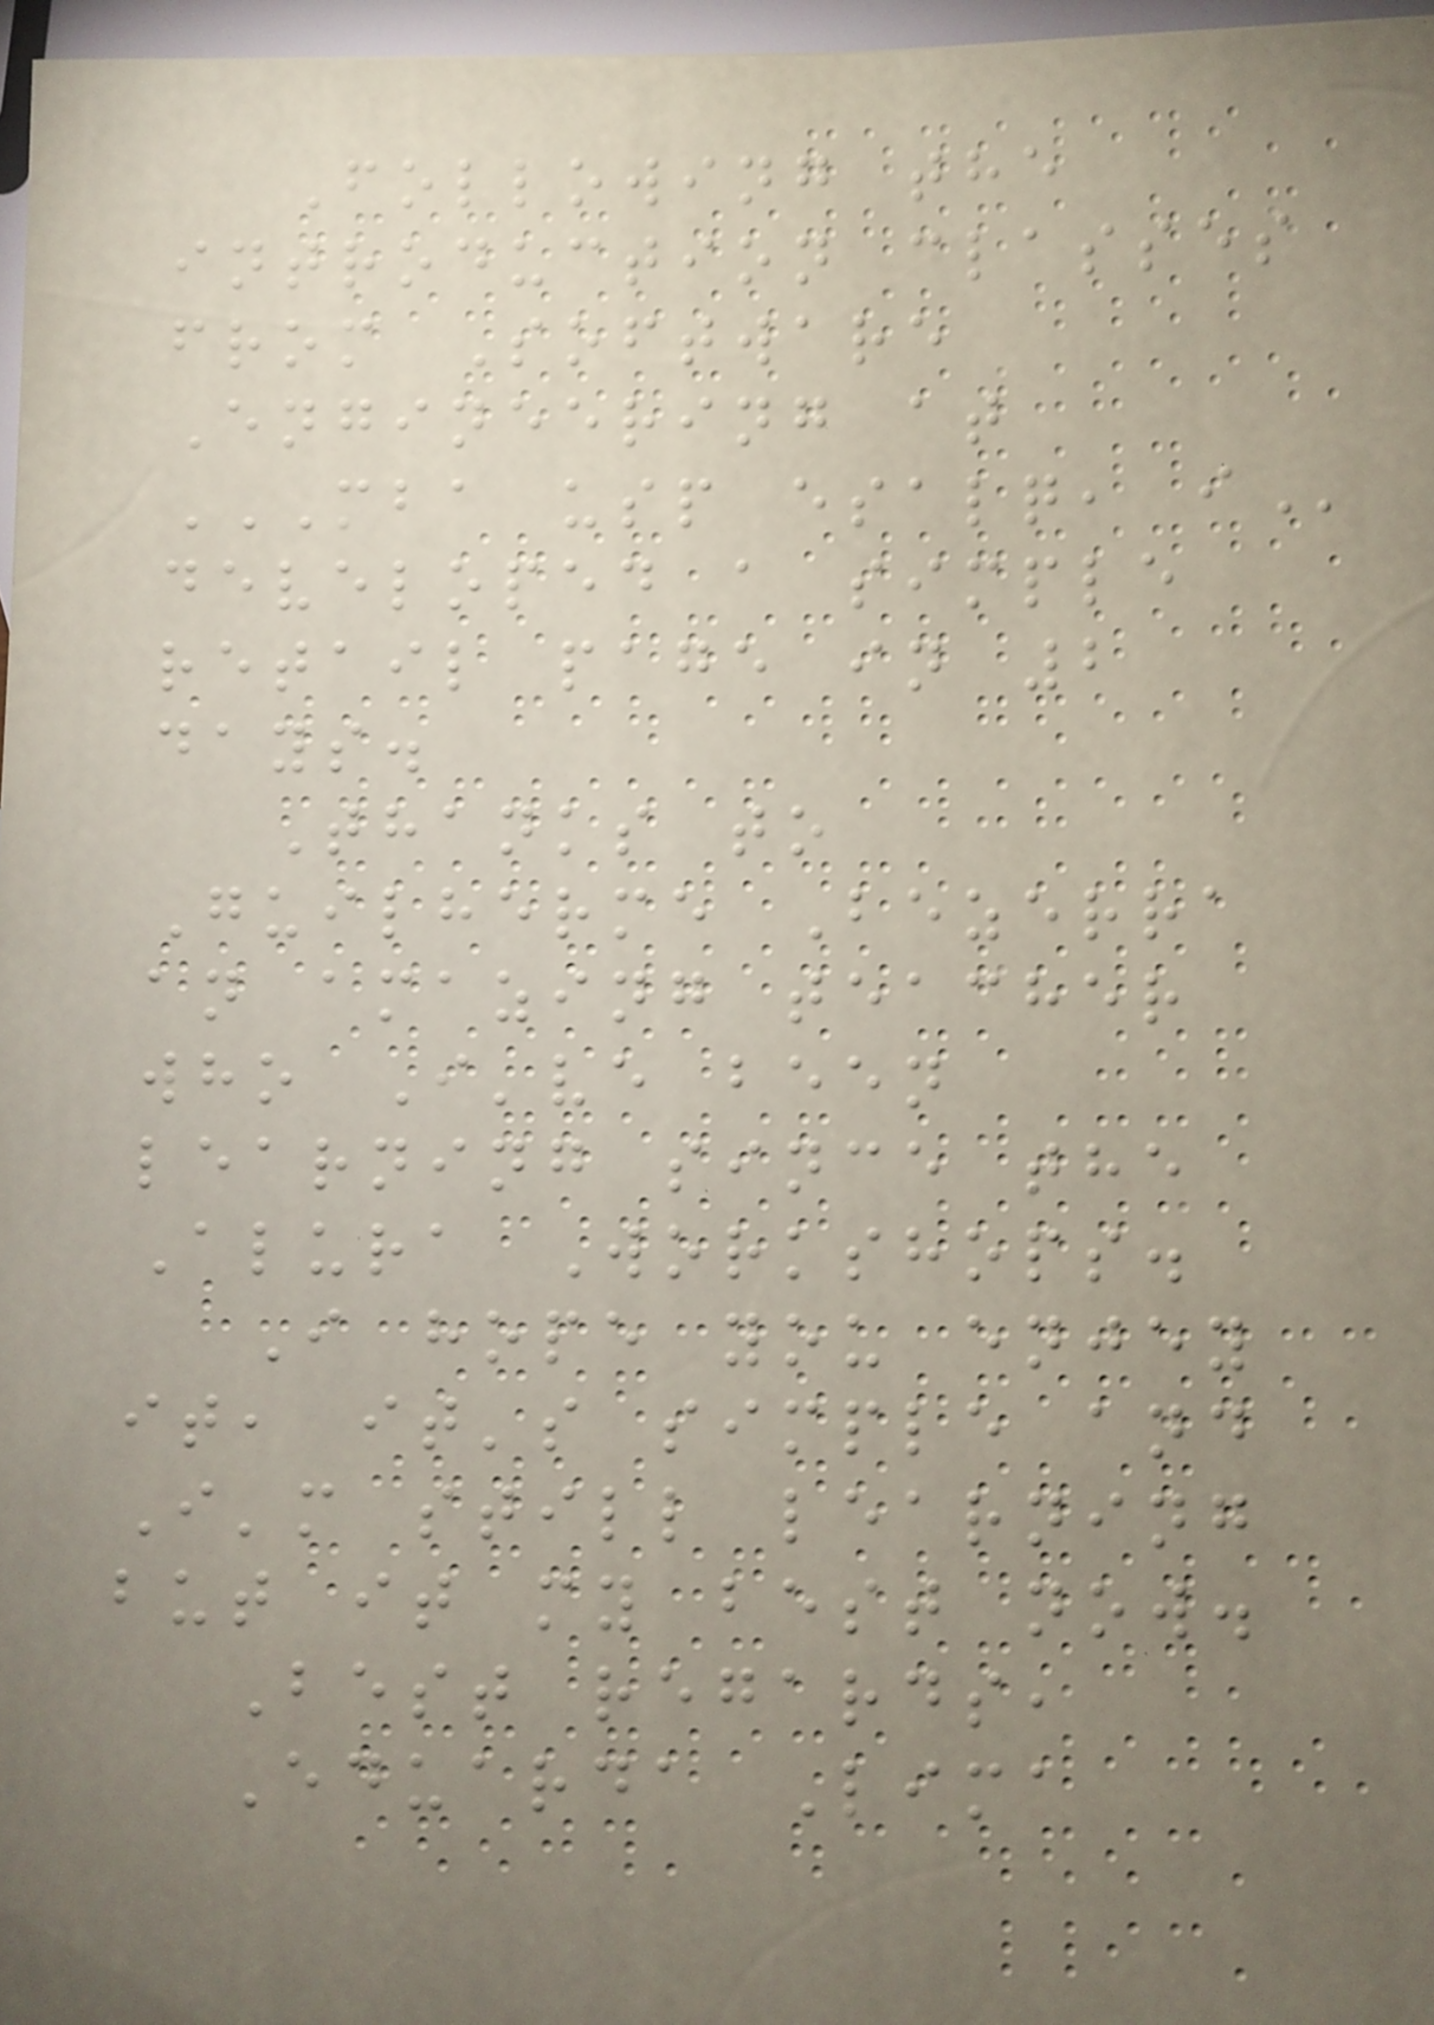Following the
introduction classes
from Software
Engineering at
MBA USP ESALQ, I
developed a simple
retail page in 2
days.
Thanks to
Guilherme Bezerra
an amazing teacher
who I've been
learning since the
Alura Workshops.
I hope you enjey
it, it's simple and
I'm still learning
but it my best now.
Best regards,
Eduarda Lima
